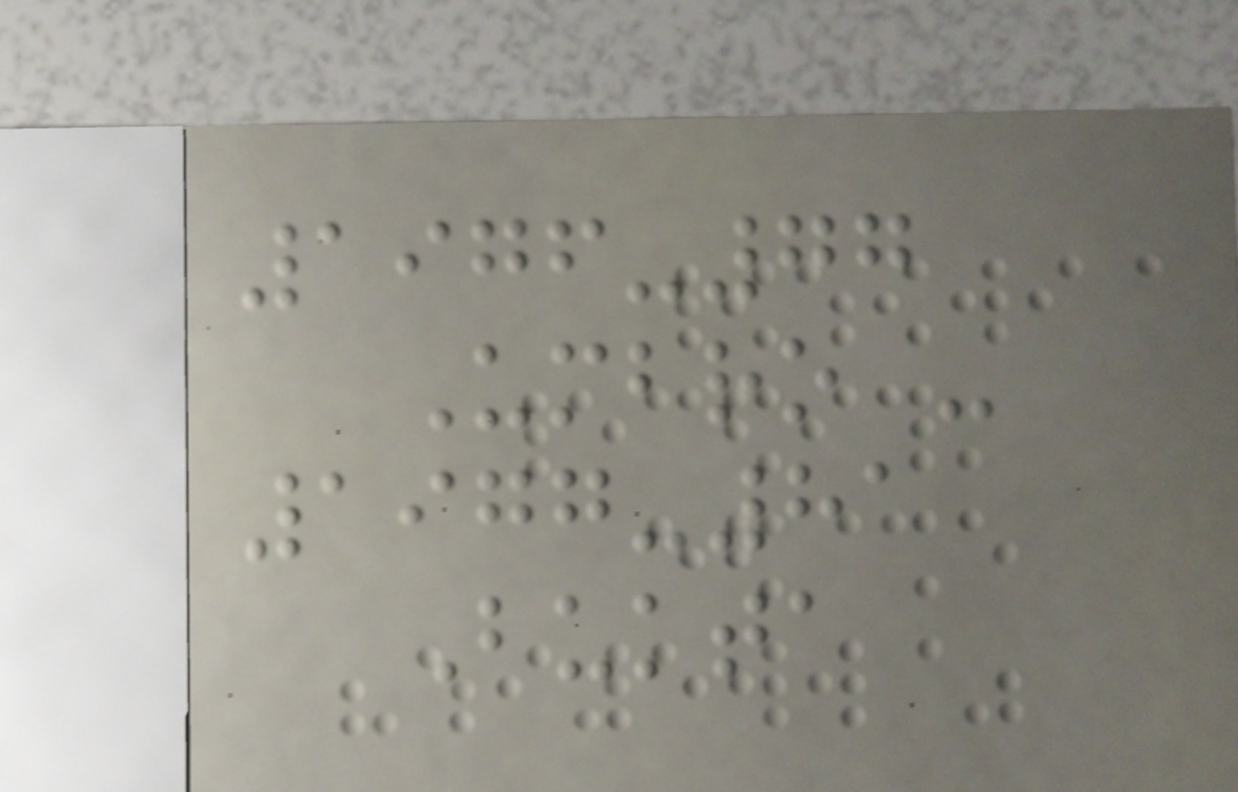1976-77
Umbro -
1977-81
Bukta
